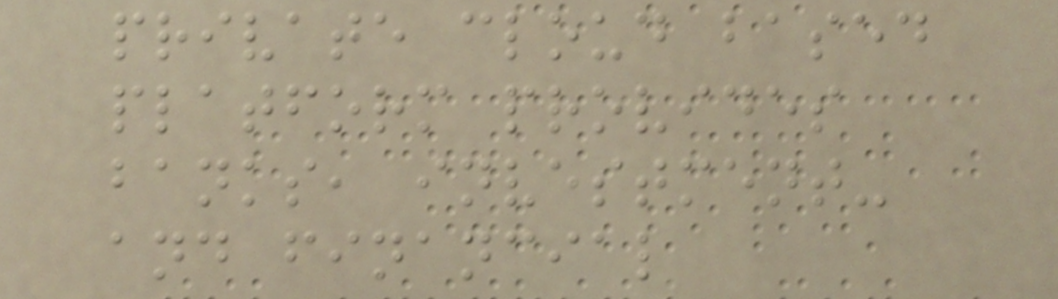private cloud based
platform provides
banks, investment-
and financial
